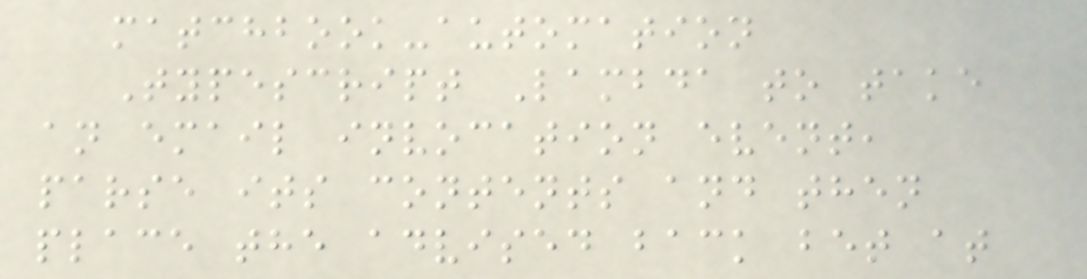matchbook-automation
Typescript Lambda to take
an email invocation event,
parse its contents and then
place the advised back bet at
